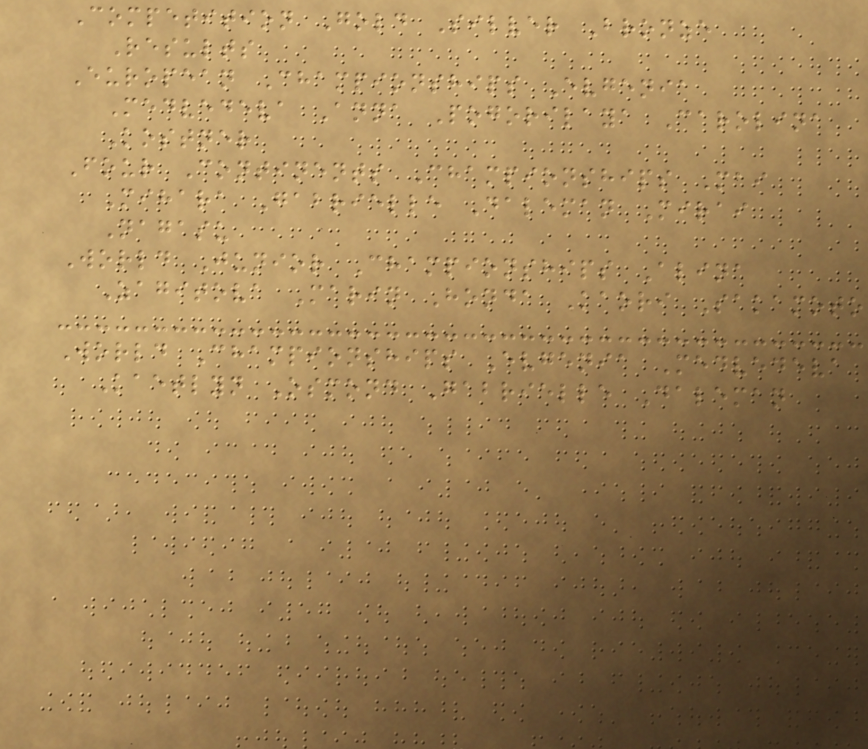Competition Gold Silver Bronze
Results
European Championships Evgenia
Medvedeva Anna Pogorilaya Carolina
Kostner
Four Continents Championships Mai
Mihara Gabrielle Daleman Mirai
Nagasu
World Junior Championships Alina
Zagitova Marin Honda Kaori Sakamoto
World Championships Evgenia Medvedeva
Kaetlyn Osmond Gabrielle Daleman
